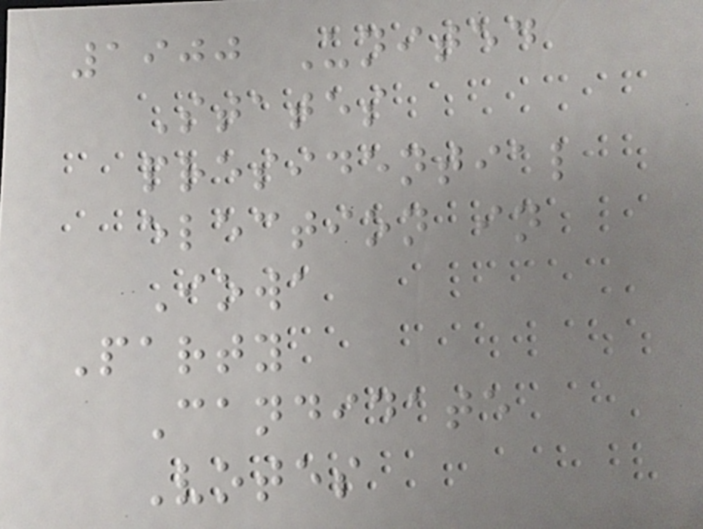1900 United
States
presidential
election in
Iowa
Party
Candidate
Votes
